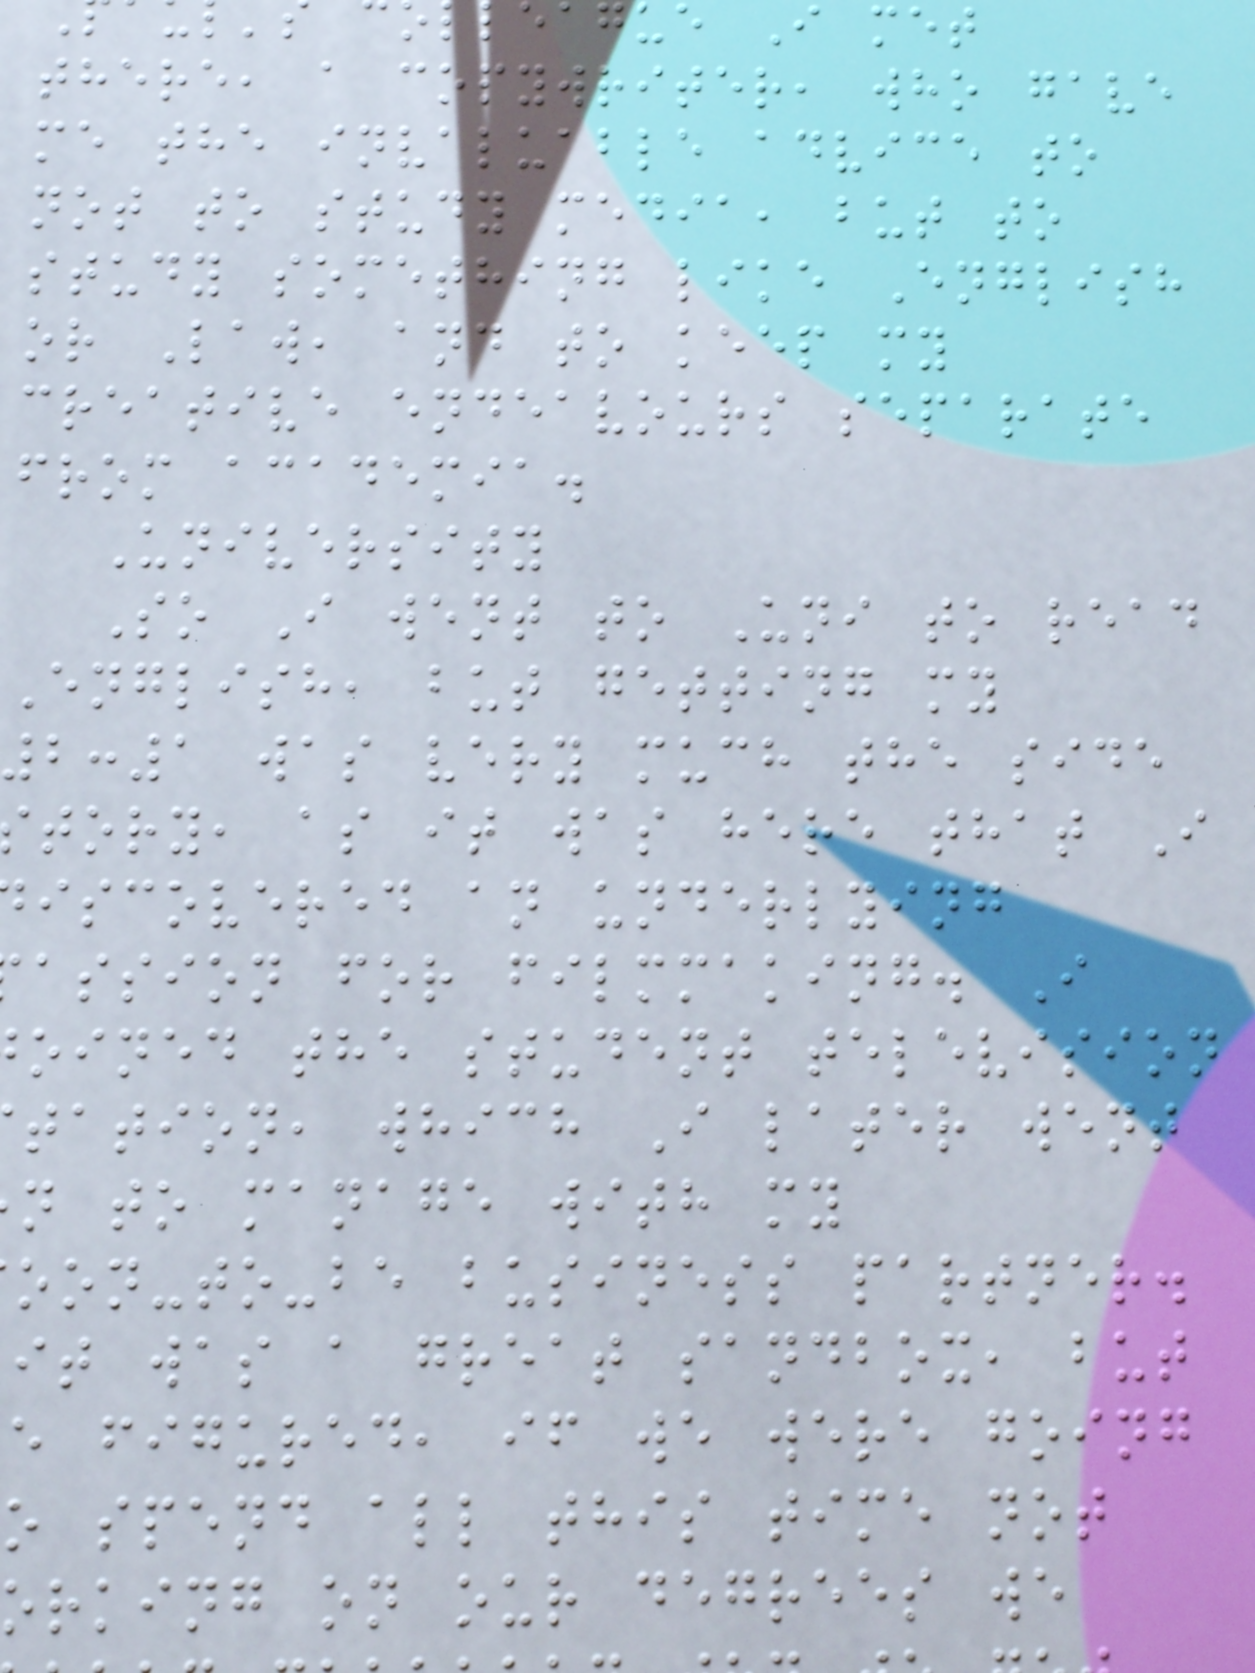ague I met
there, a copywriter, who gave
me the invaluable advice to
not to study media, but to
study something like English
or Law, and to keep my
creative endeavours separate
from academia.
University
So I went to Uni to read
English, but getting my
2:1 was very much the side
tory, as it was here that I
iscovered an underlying
assion for filmmaking. I
oined the student television
tation, which I later went
n to manage with my
oon-to-be business partner.
it was a great sandbox, but
e figured, if we were going
o spend all this time not
orking on our degrees we
